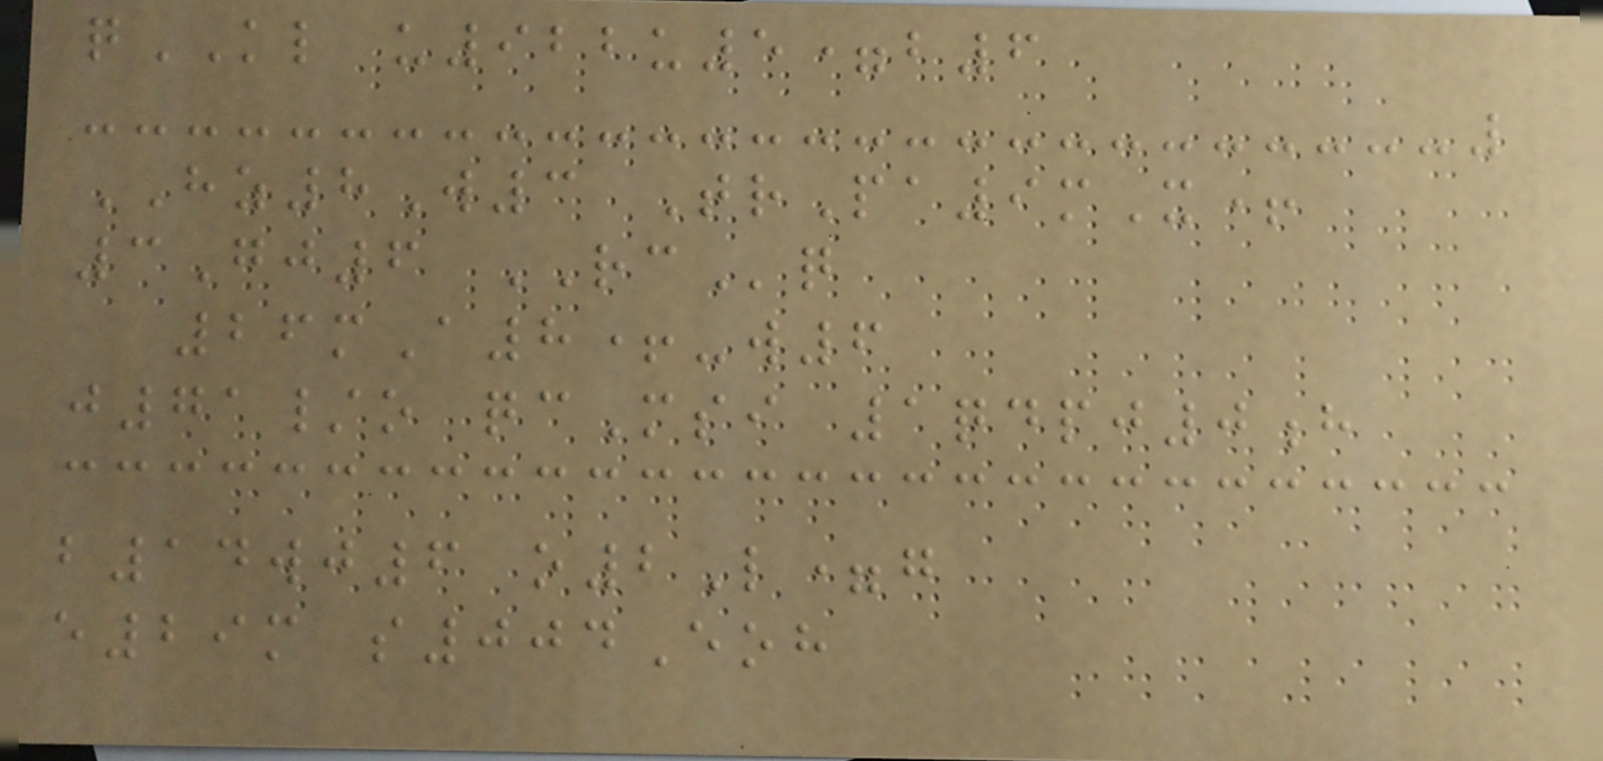qKL u922u5=b6
HZ8W3 TrPa9mX+
3Gj6 RCq
26mA8+-w6
j71/o qcMsi 1qdpj0h
b14wj6 o2L=g
e29m s004Eoh
